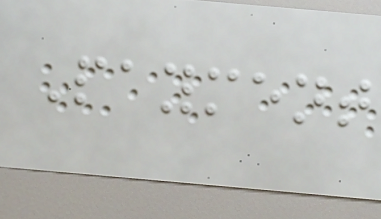Payment
